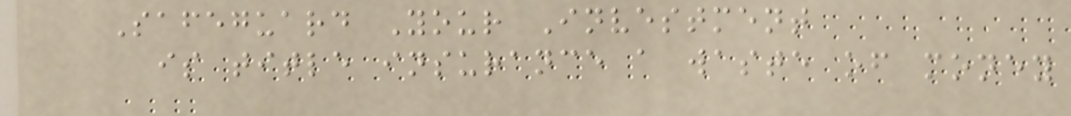Safeguard Your Investment
is title insurance a waste of money
